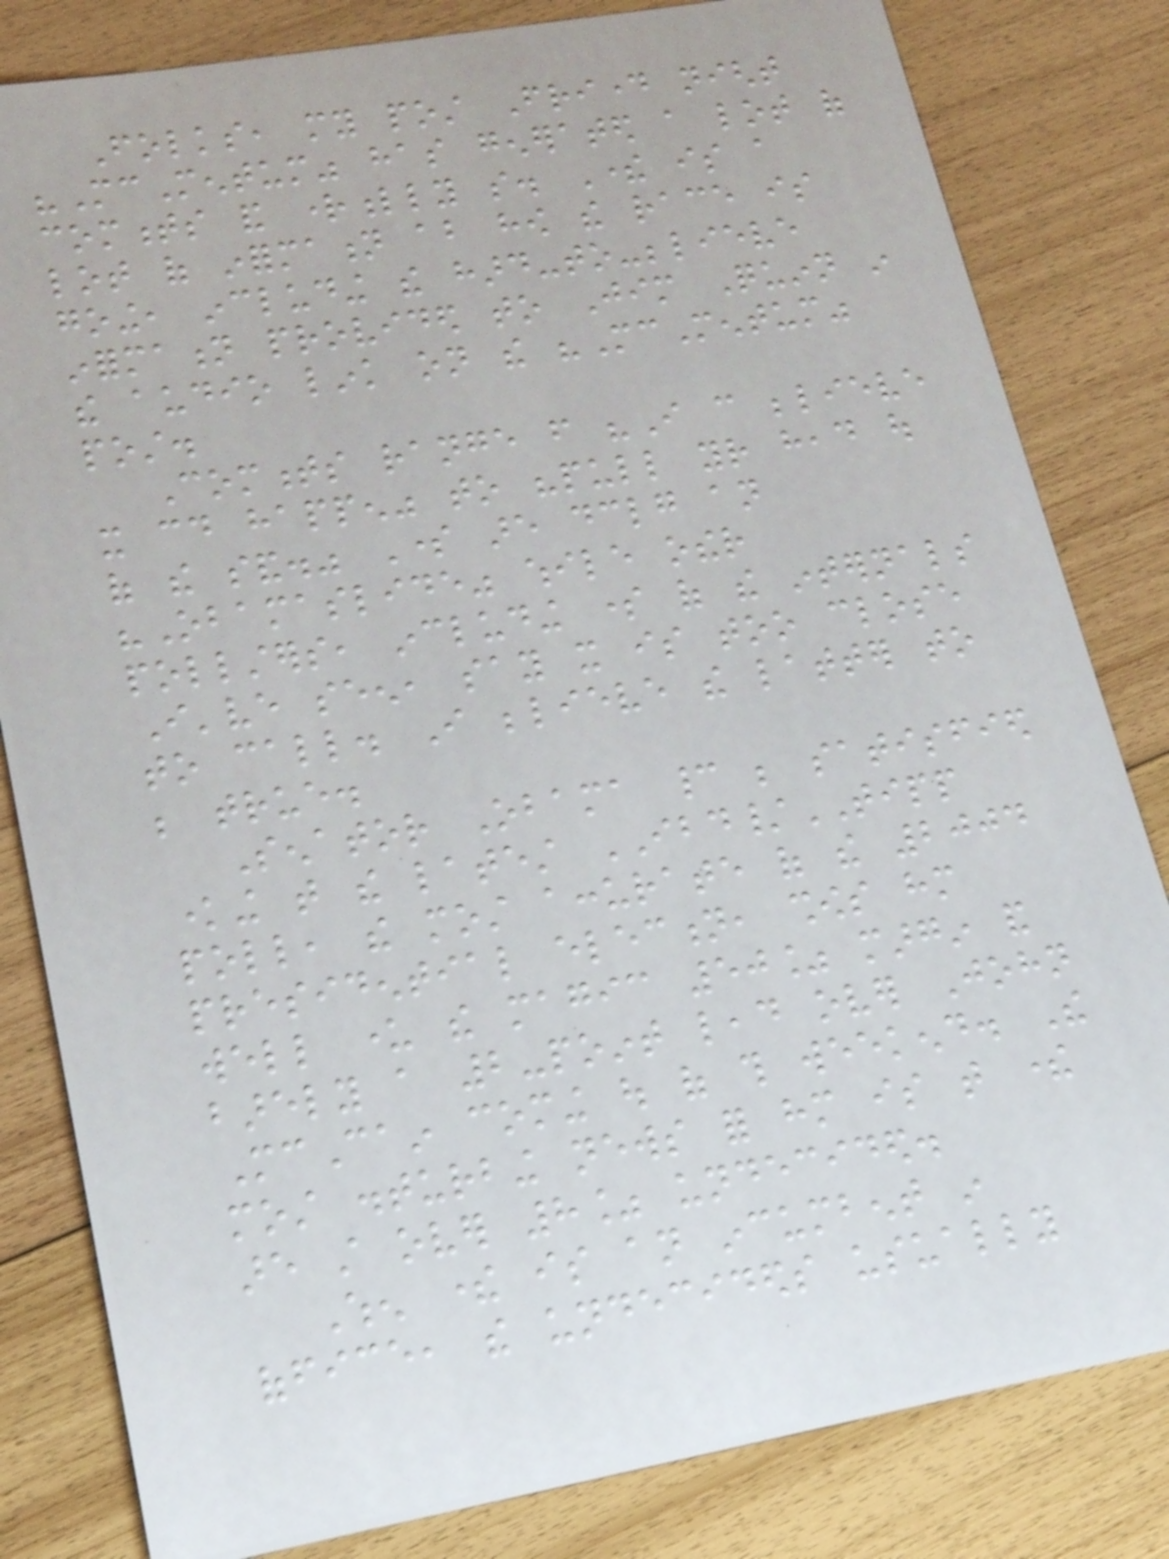Folks, my post Friday night
"McMentum" has generated a lot of
comments and rightfully so. There is a
lot of information about how the race is
going, including the hard-to-believe
information provided to Jim Quinn in
the audio link on the "McMentum"
post.
Comments range from "I can believe
it could happen" to "pull your head out
of the sand." Some are declaring an
"Obamaslide" while other
pollsters, including some of the internals
I've seen, say it is too close
to call. I believe the latter to
be true.
Senator Obama cannot be satisfied
knowing that the latest IBD/TIPP
poll, the most accurate of the 2004
presidential election, shows him
well under the magic 50% margin and
barely a 2-point lead over John
McCain coming out of this weekend. The
most disturbing news for him is that there
are still over 8% undecided.
When there is an incumbent in
office, the undecideds usually
